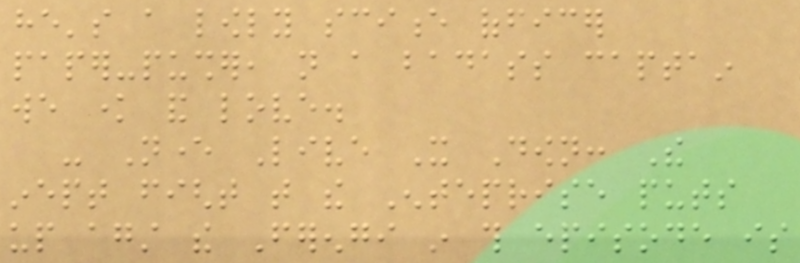he's a lowly science officer
paper-pusher, not a badass captain
we know and love.
- Never Live It Down: The
inept fight that the Enteprise puts
up against the Ferengi in this episode is
